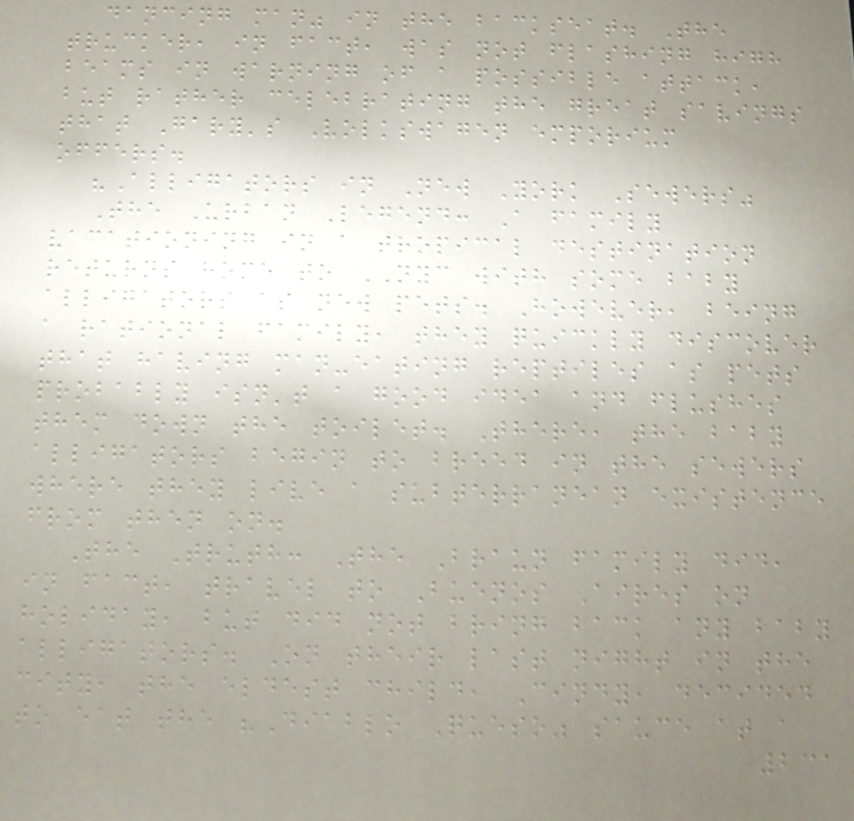dancing man" in the backseat. The
trucker, in fact, was not flashing high
beams in warning of a possible attack,
but rather celebrating the great savings
that Gary's Volkswagen emporium
offers.
"Alligators in New York Sewers"
The Urban Legend: A family
vacationing in a tropical destination
returns home to NYC with some baby
alligators as new pets. However, being
a rational family, they quickly discover
that having man-eating reptiles as pets
probably isn't a good idea and flushes
them down the toilet. There, the baby
alligators begin to breed in the sewers
where they live a subterranean existence
from then on.
The Truth: The Braun family did,
in fact, travel to Buenos Aires on
holiday, but did not bring back any baby
alligators. On their last night in the
city, the eldest child, Cindy, decided
to eat the "Diablo Queso" sauce at a
231
